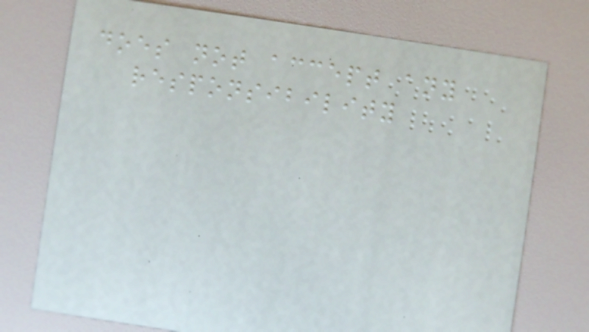does not accept any
responsibility
